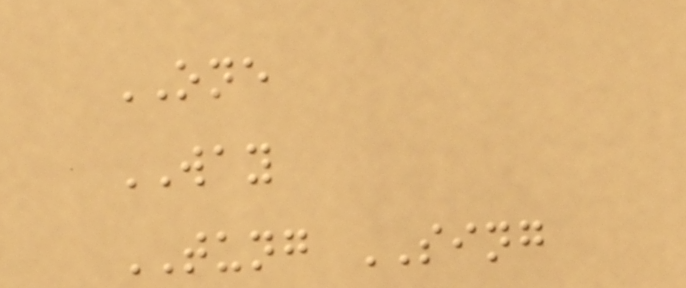ONE
WAY
TUNG SING
